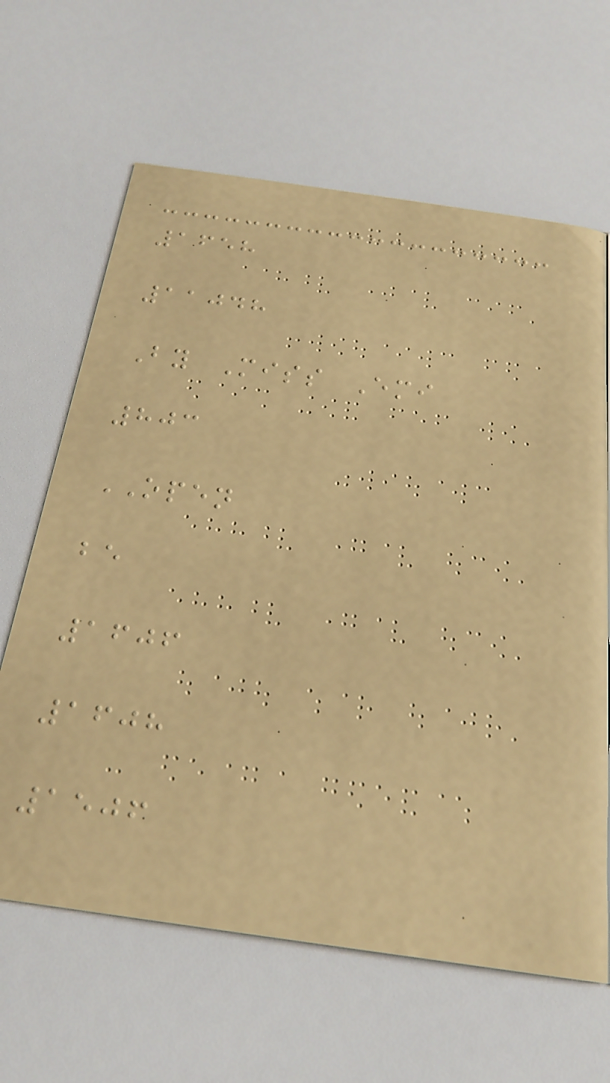1658
11048
By Miss Emi
803
OPEN
be
1606
1608
1506
